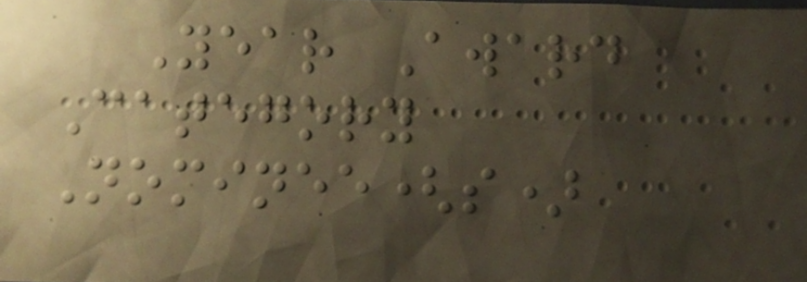Year Award
Category
Nominee(s)
